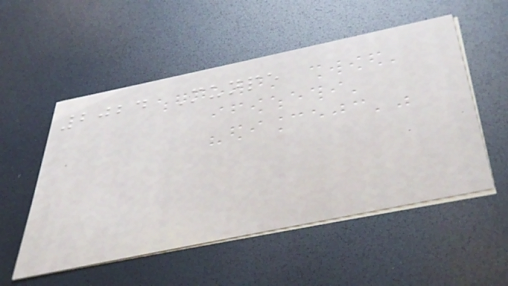2024 Munpe
